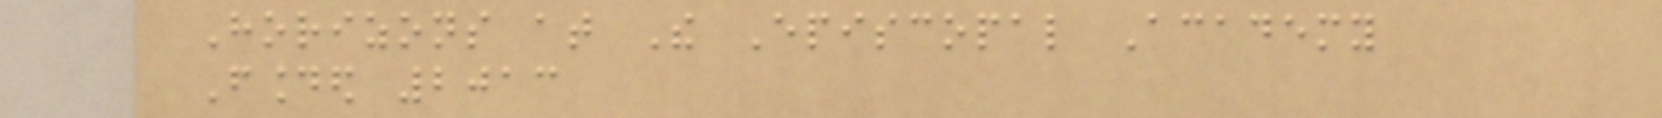Horizons at The Episcopal Academy
Founded 2013
